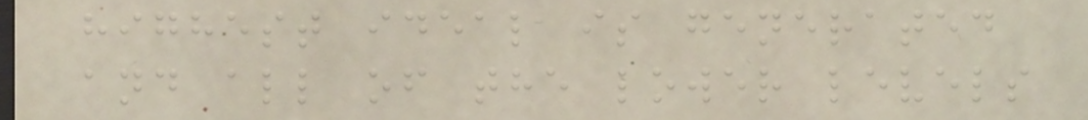highest ideal is generated
and all of the lower levels
